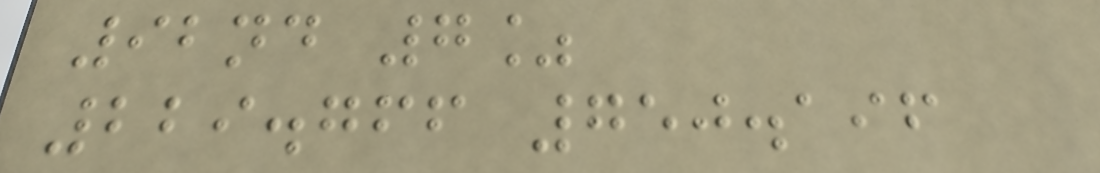92nd 7%
229.766 750.196
